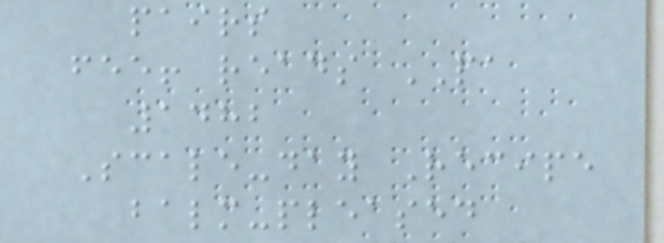pairs
fee! reads PA
1482
Scale-day Recipe
balm-pleased
